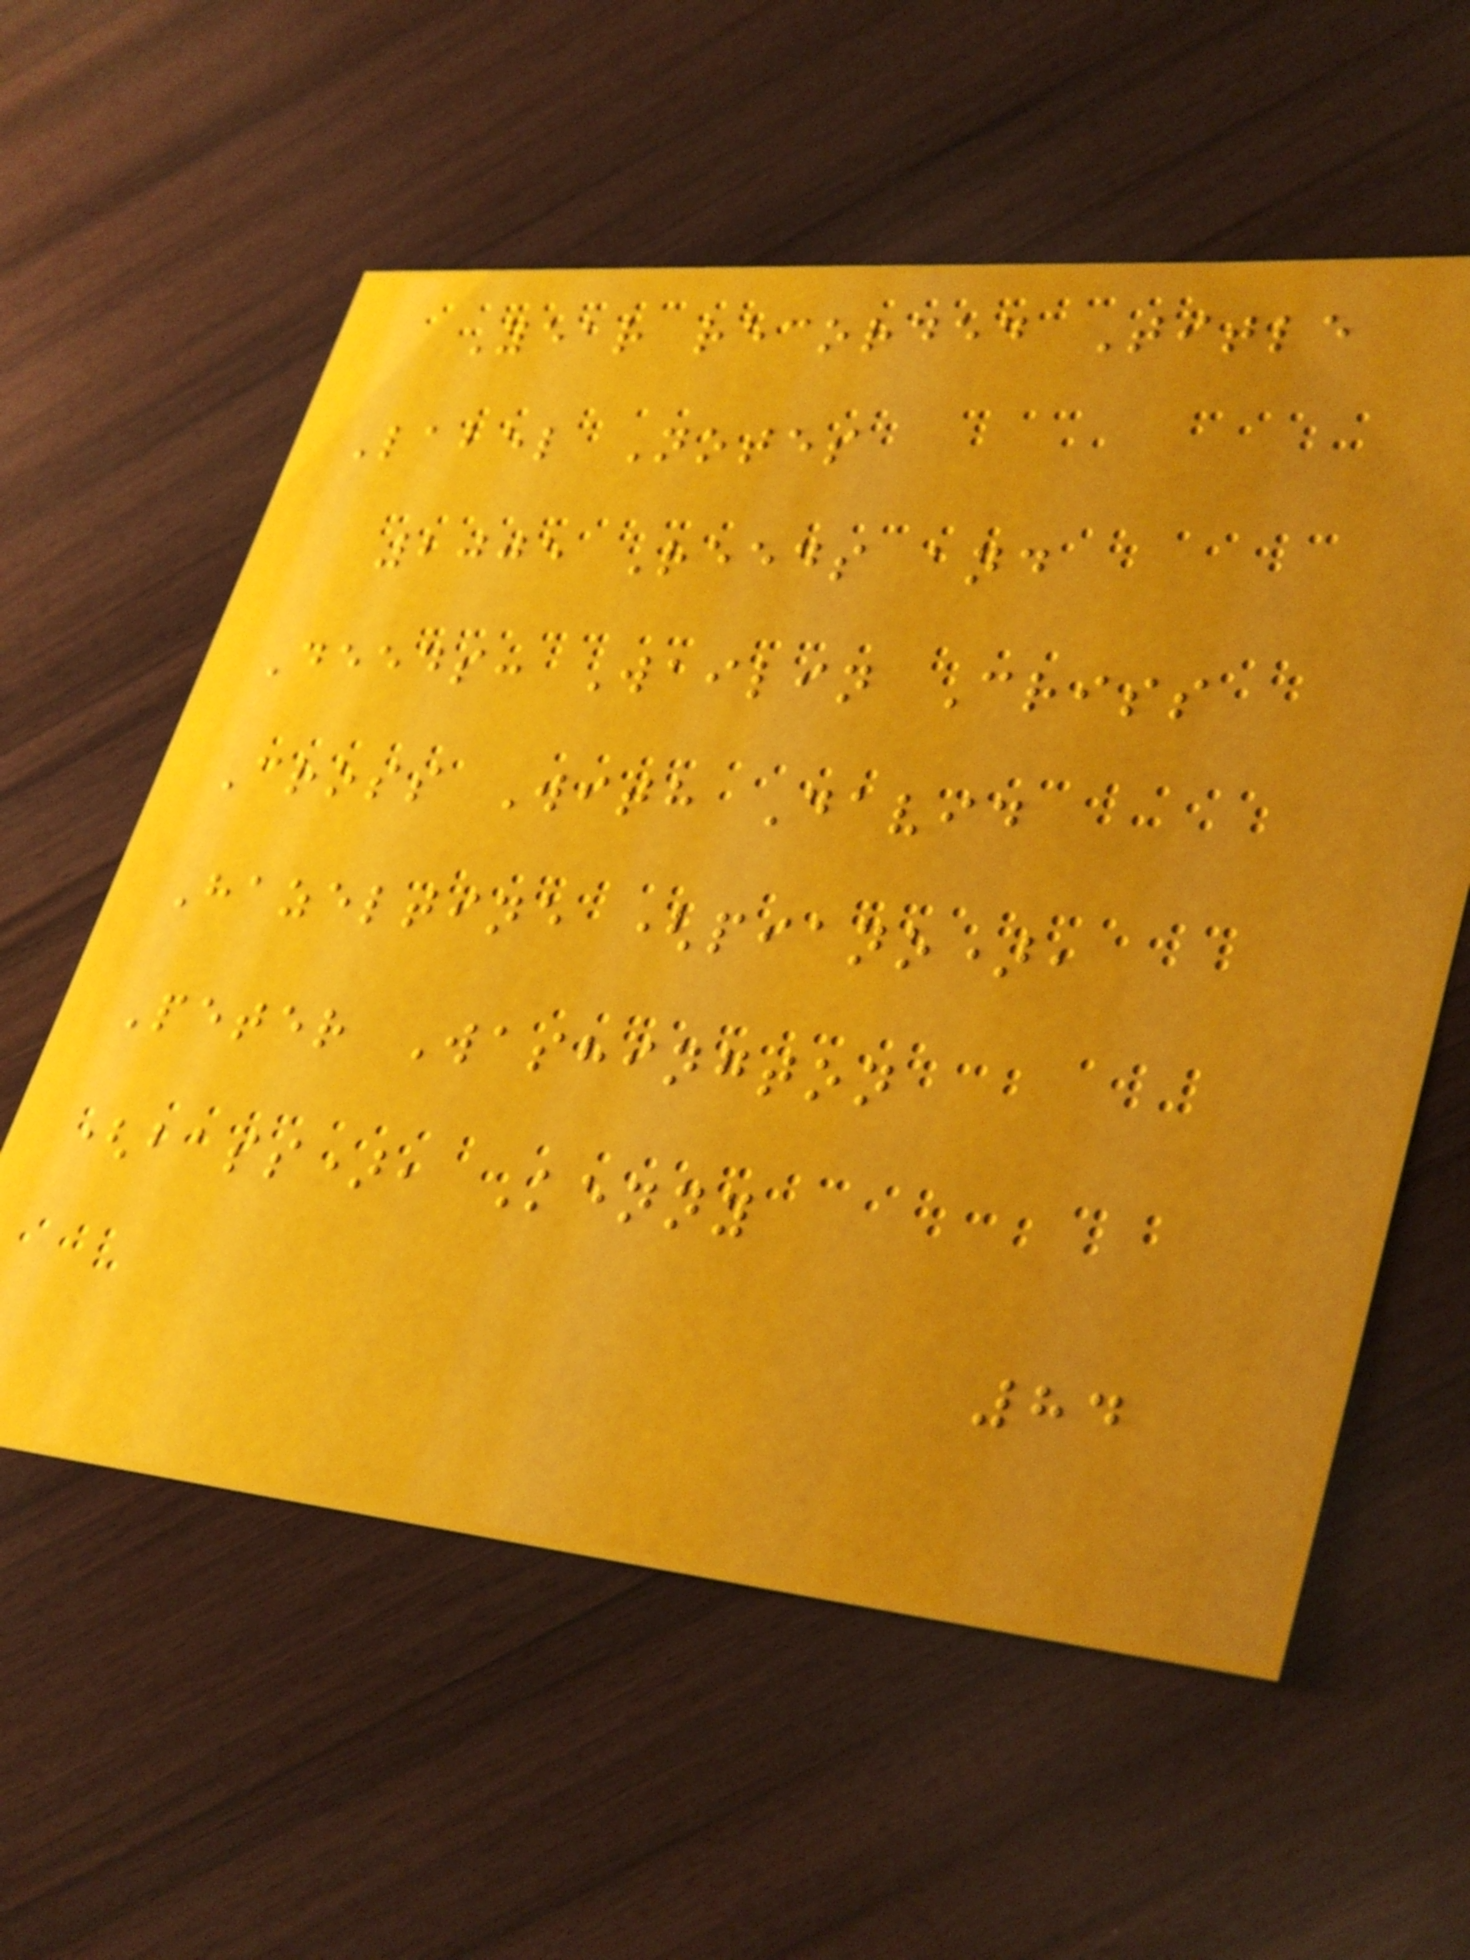Year recorded Title
Label Notes
2005 Reeds and
Deeds: Wailin Criss
Cross With David
Hazeltine (piano),
Peter Washington
(bass), Kenny
84
